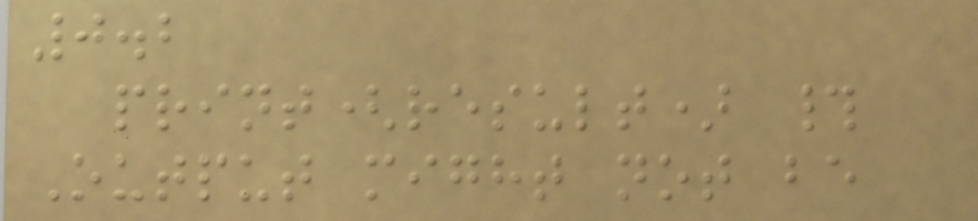0.2
print(result) #
Output might not be
